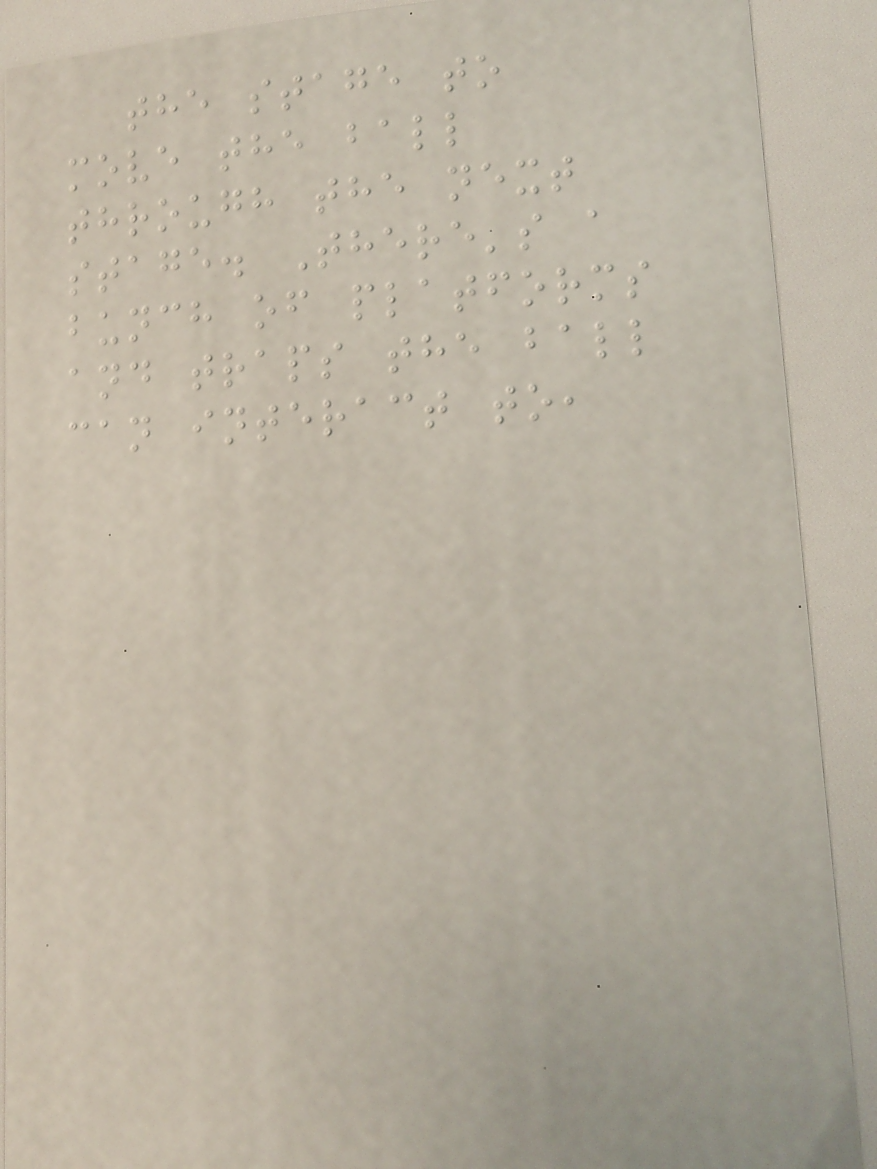the stage to
move the ball
through the next
stage. There's a
bunch of platforms
and traps the ball
can interact to,
